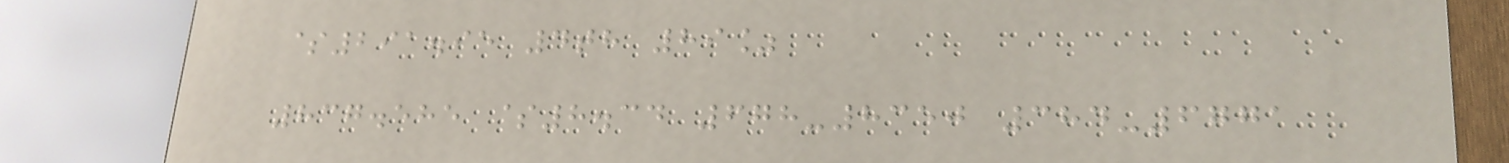$291.95 4th 89%
837.585 $8.34 678-8350 384-6771
